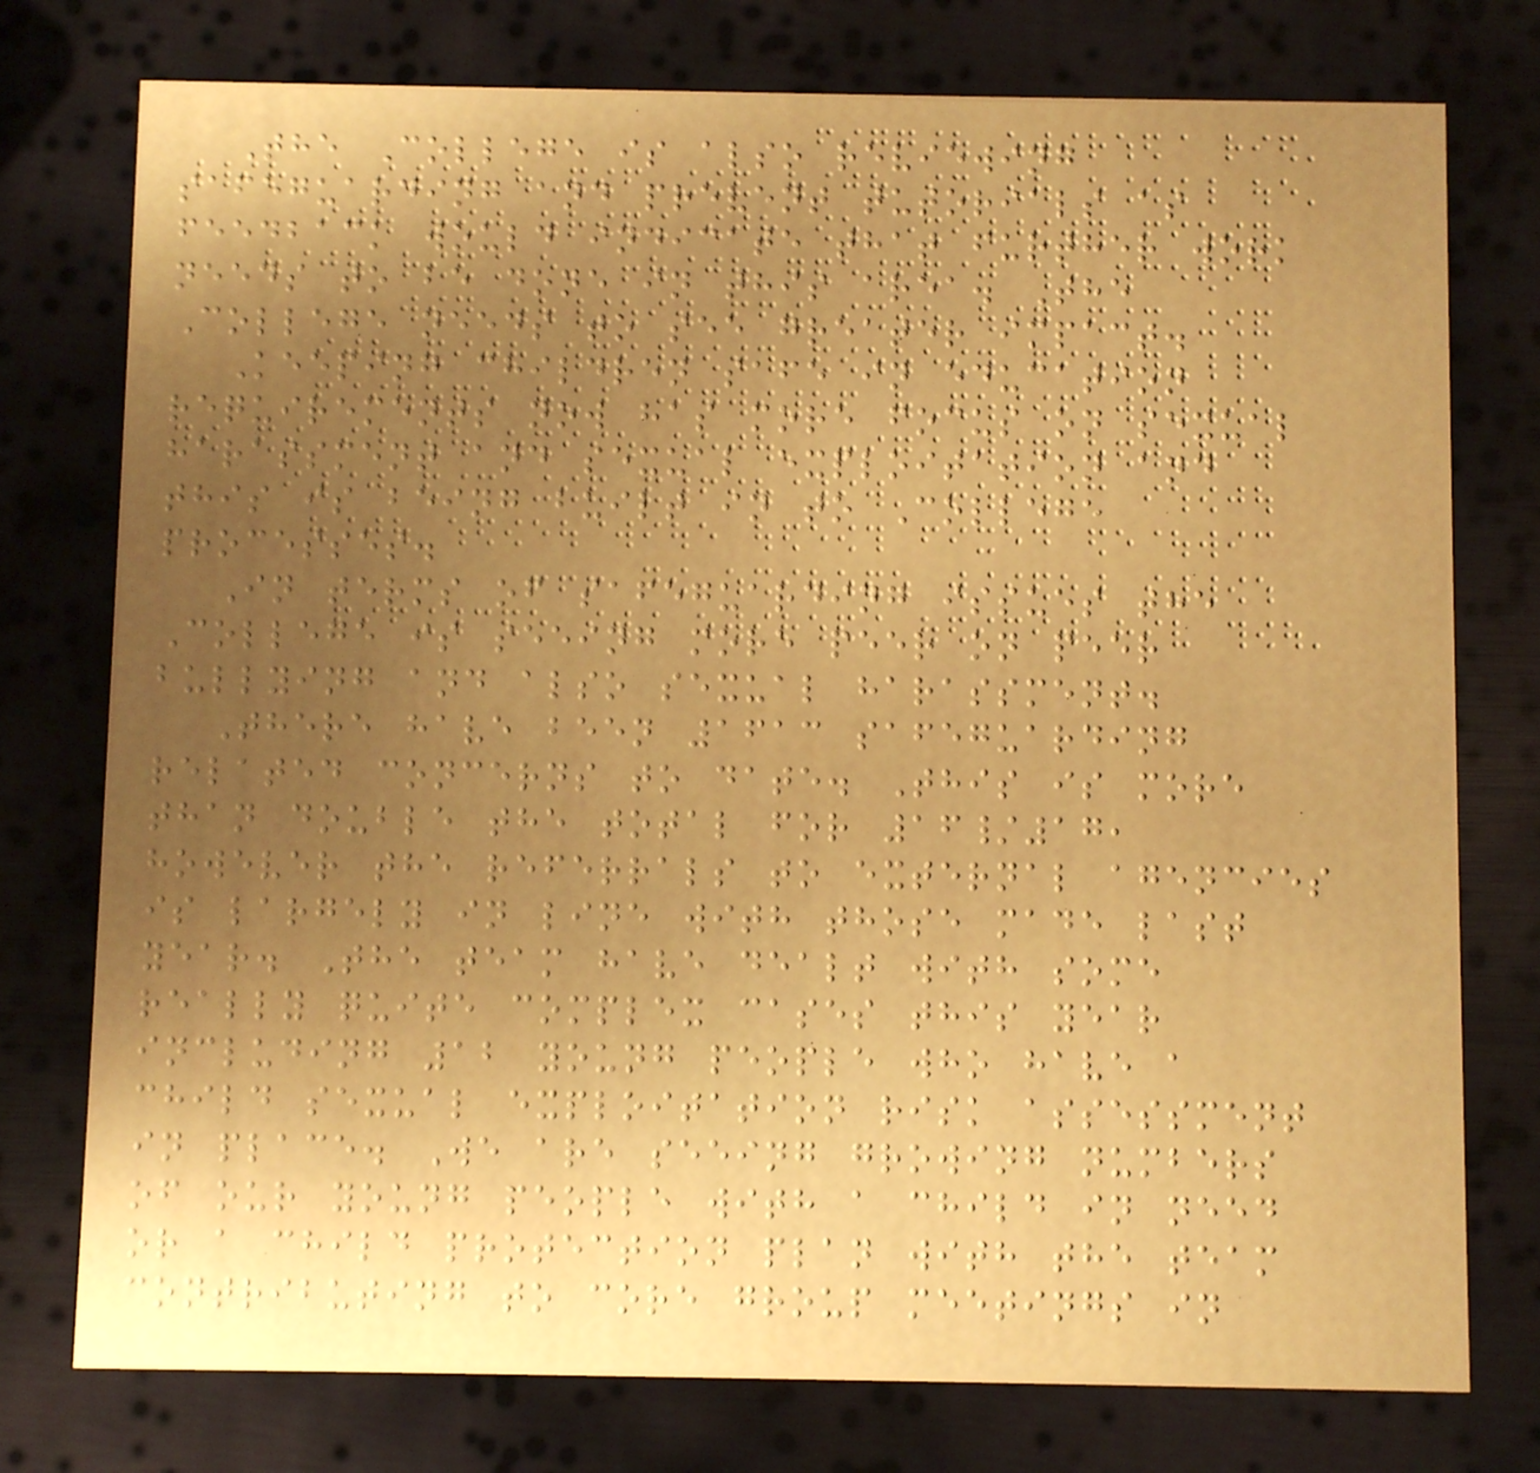The College is also reviewing
safeguarding and prevent tutorials as
feedback would indicate that further work
needs to be done in this area. The
College needs to see greater impact.
Keeping children safe in education
requirements now has more focus on sexual
harassment and sexual exploitation and
this is being built in to College
processes.
In terms of safeguarding issues the
College is seeing more peer on peer
bullying and also sexual harassment.
There have been 1613 safeguarding
related concerns to date. This is more
than double the total for 16/17,
however the referrals to external agencies
is largely in line with those made last
year. The team have dealt with some
really quite complex cases this year
including 12 young people who have a
child sexual exploitation risk assessment
in place. We are seeing growing numbers
of our young people with a child in need
or a child protection plan with the team
contributing to core group meetings in
